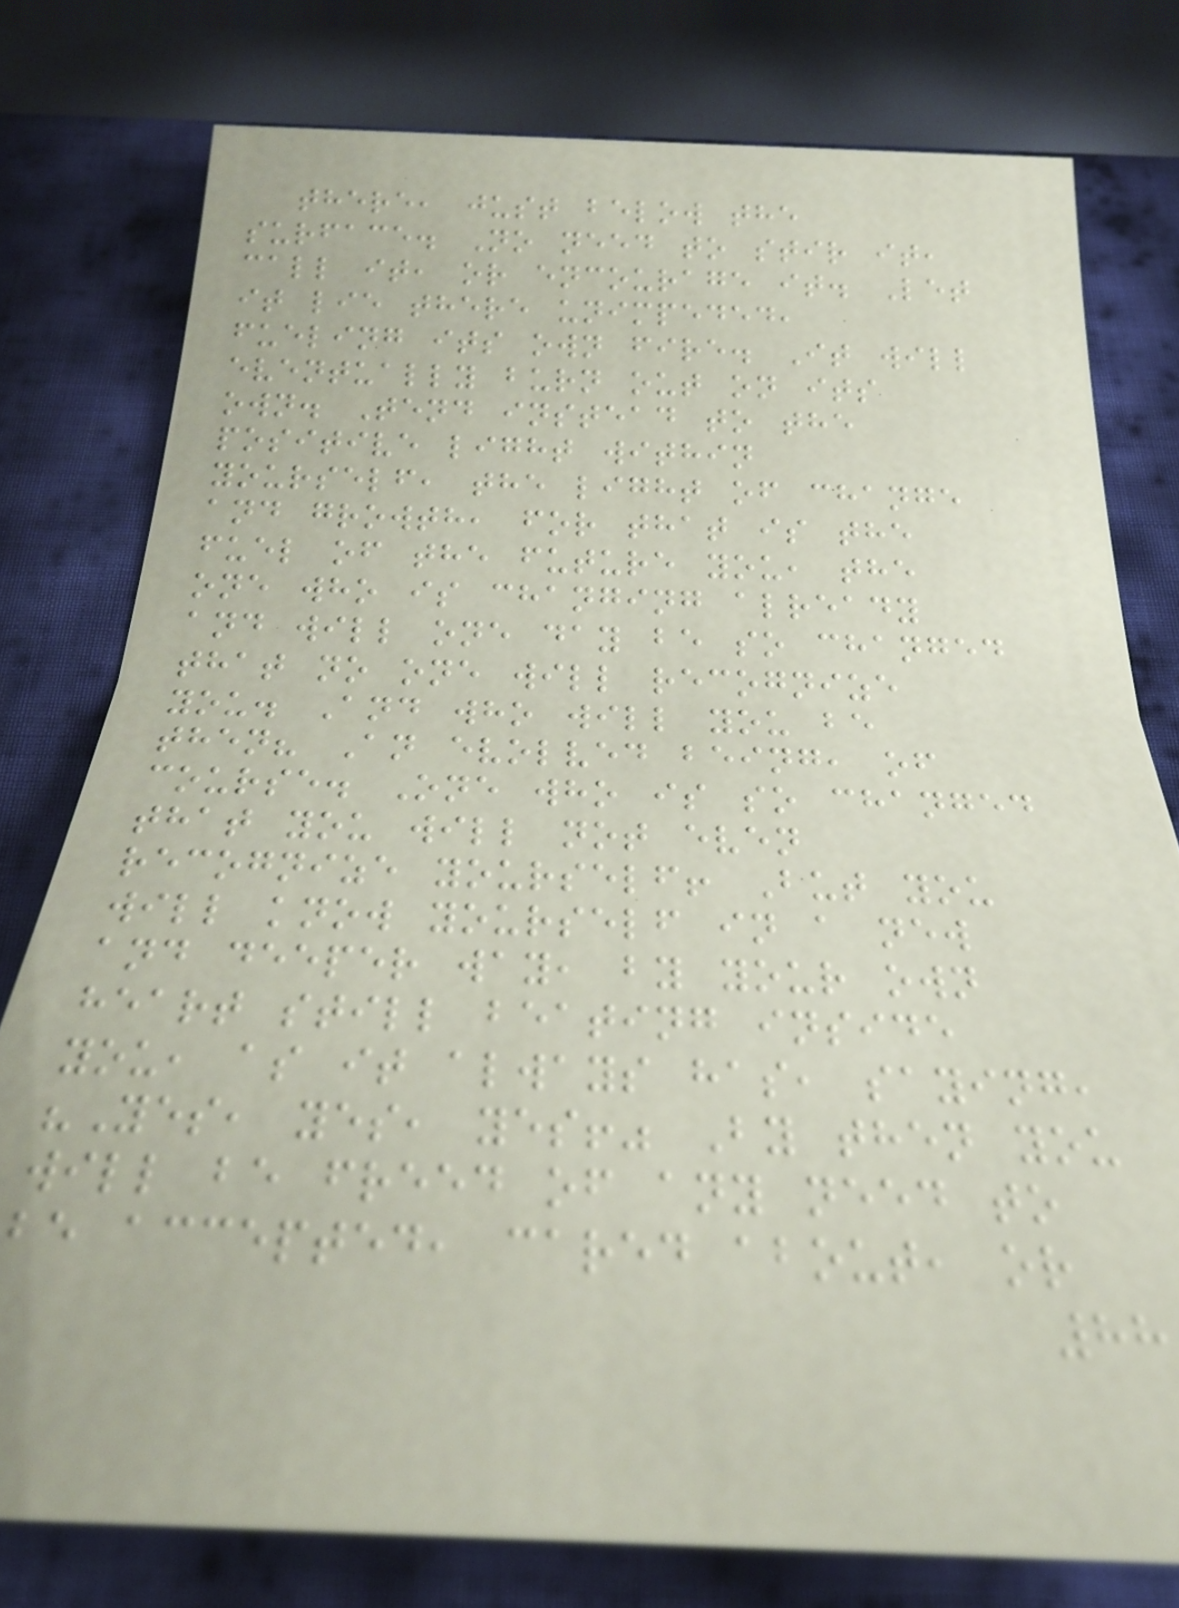there, just below the
surface. No need to stir it,
call it, or encourage it. Let
it lie there unimpeded,
fueling its own fire. It will
eventually burn out on its
own. Tend instead to the
positive light within
yourself, the light of change
and growth, for that is the
fuel of the future you, the
one who is changing already
and will one day be so changed
that no one will recognize
you. And who will you be
then? An evolved being, of
course. One who is so changed
that you will not even
recognize yourself! But you
will know yourself in a new
and deeper way, by your own
heart still beating inside
you, as it always has, saying,
"Yes, yes, yes!" By then you
will be freed of any need to
be accepted, cared about, or
88
